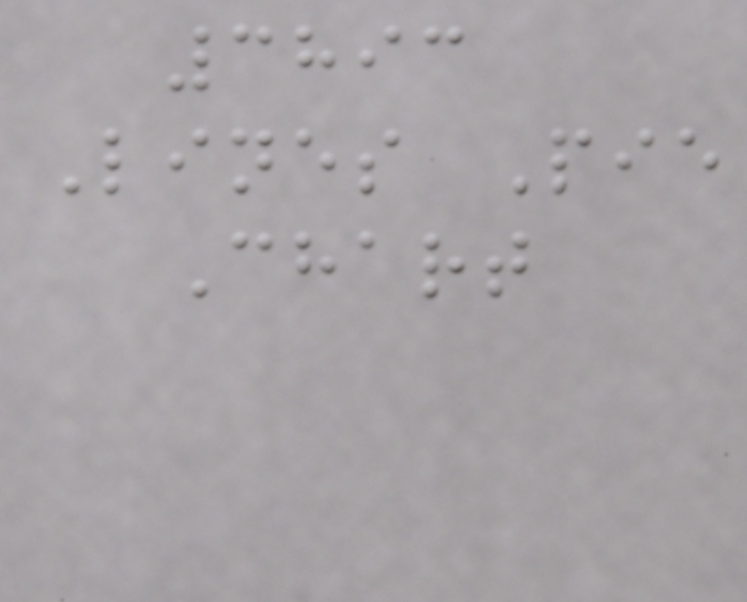3893
Lines Pie
Chart
